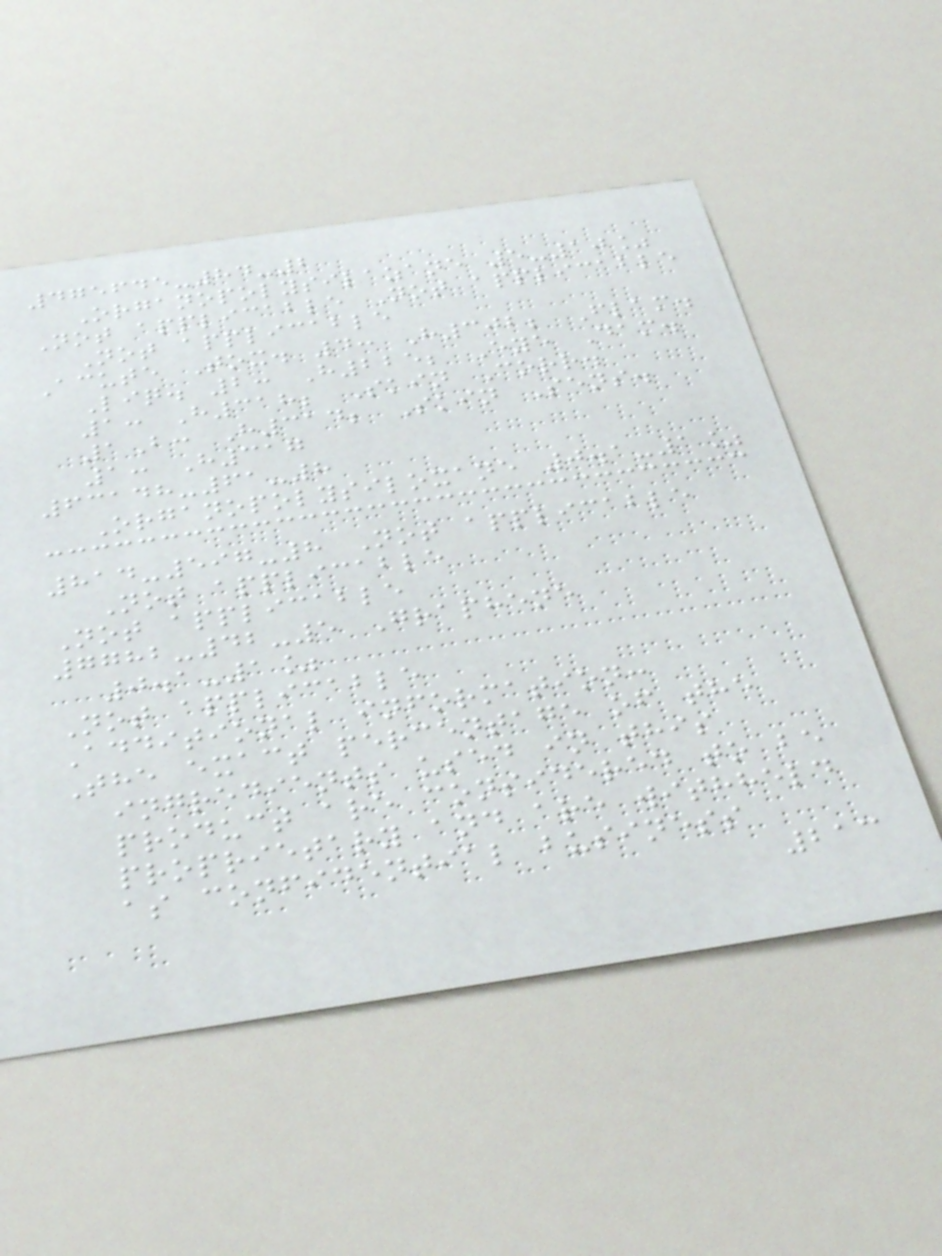475645-84-2
Organopolysilazane 5-10%
Not applicable Not applicable
Not applicable
Acute Tox. 4: H302; Flam.
Liq. 2: H225; Eye Dam.
1: H318; Skin Corr.
1B: H314; Skin Sens.
1: H317
63148-61-8
Organopolysiloxane 0.1-1%
814-597-8 Not applicable
Not applicable
Not applicable
7782-42-5 Graphene
0.1-1%
Not applicable
Additional information:
The exact percentage of the
ingredients used in this
product are considered to be
proprietary and are withheld
as confidential business
213
